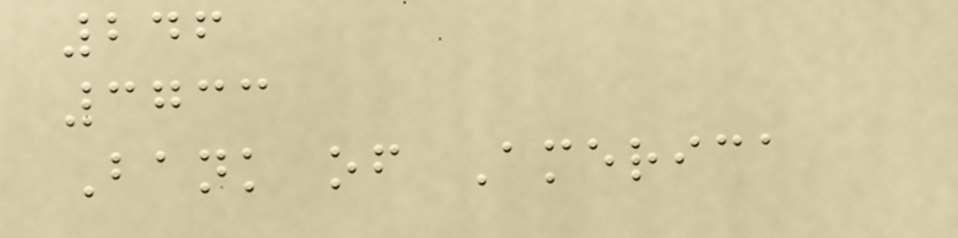246
3733
Bank of America
